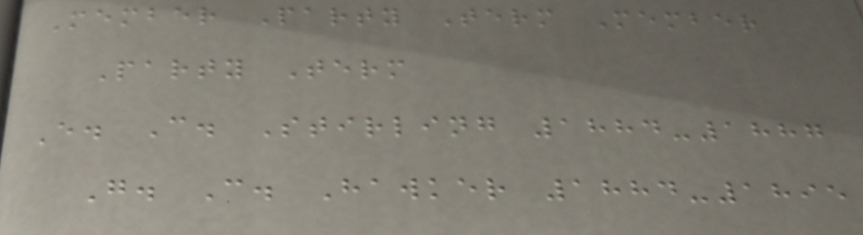Member Party Term Member
Party Term
E. C. Stirling 1884-1887
G. C. Hawker 1884-1895
